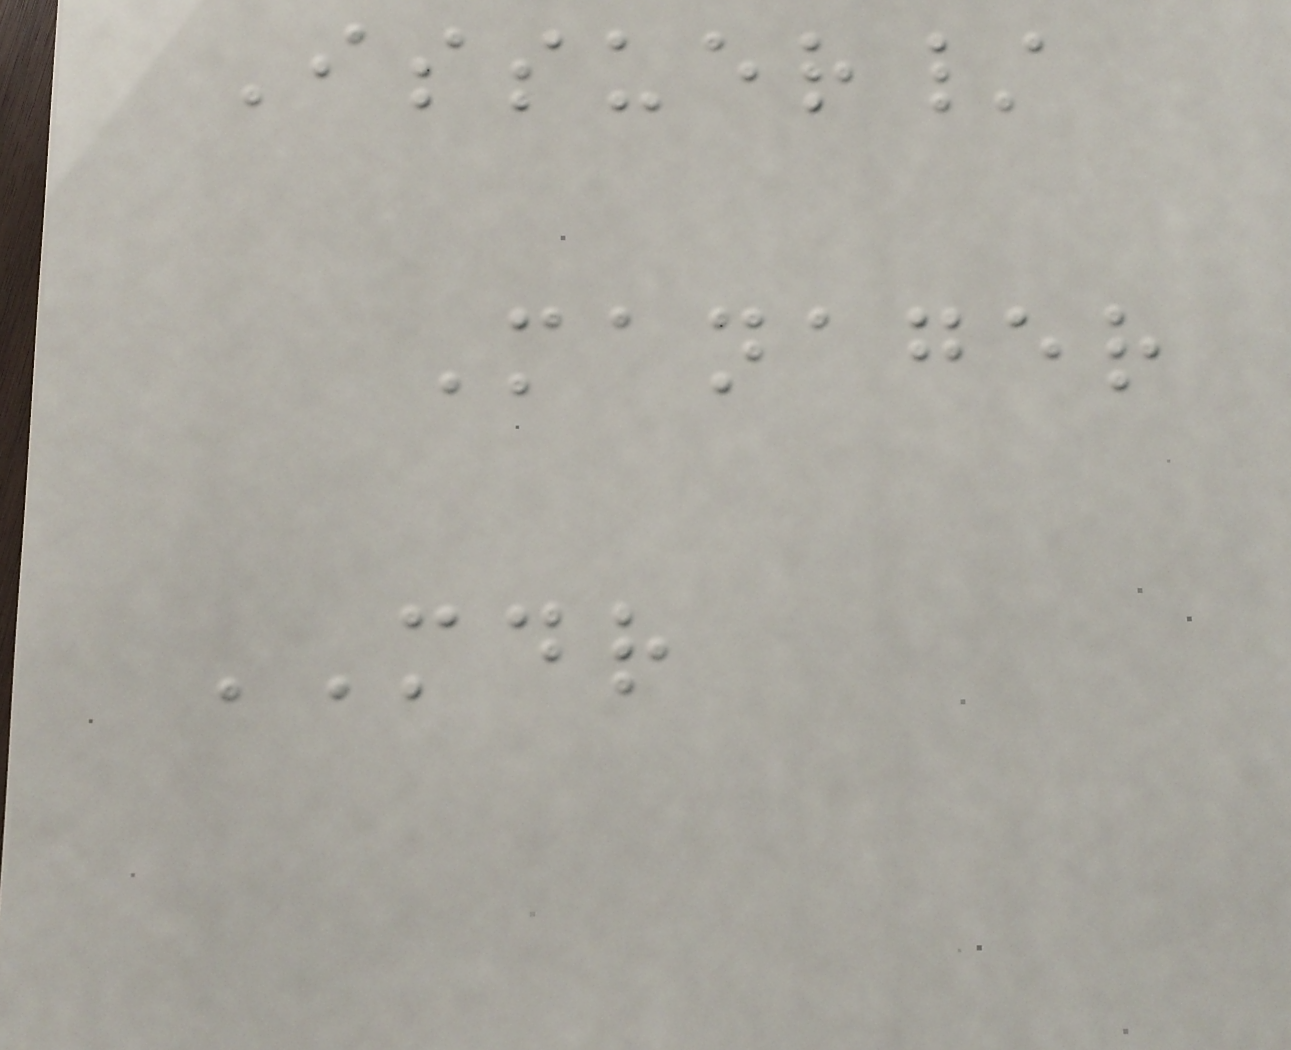Issuer/
Manager
MDR
